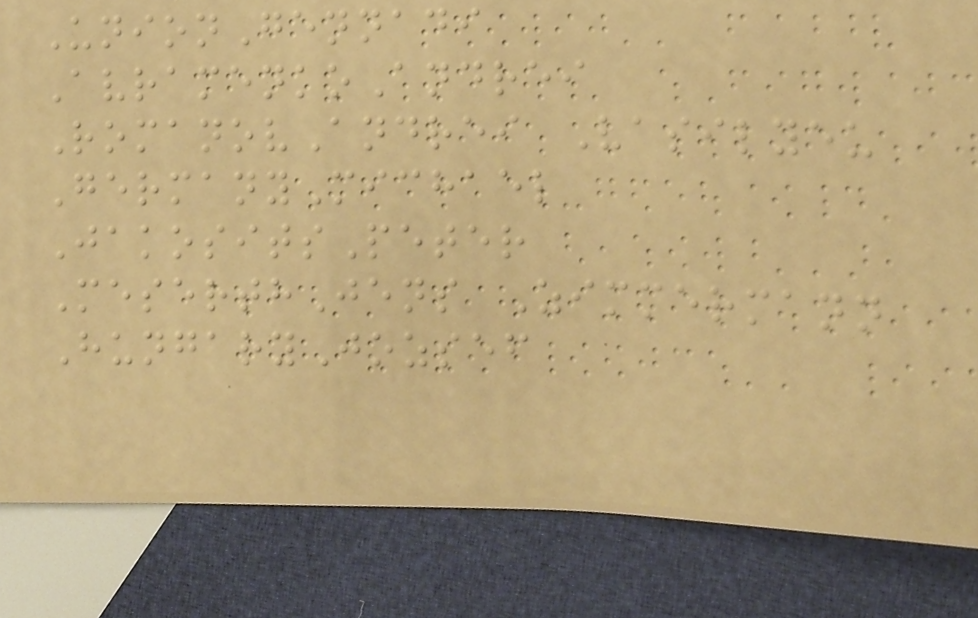UnionGennadi
AvramenkoAndrei
RomanovAndrei Vasilyeu
GermanyMichael
JakositsPeter
MeserthJens Zimmermann
HungaryJozsef
